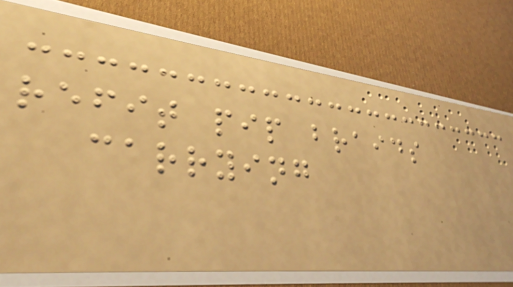refit pip braids
carrying
